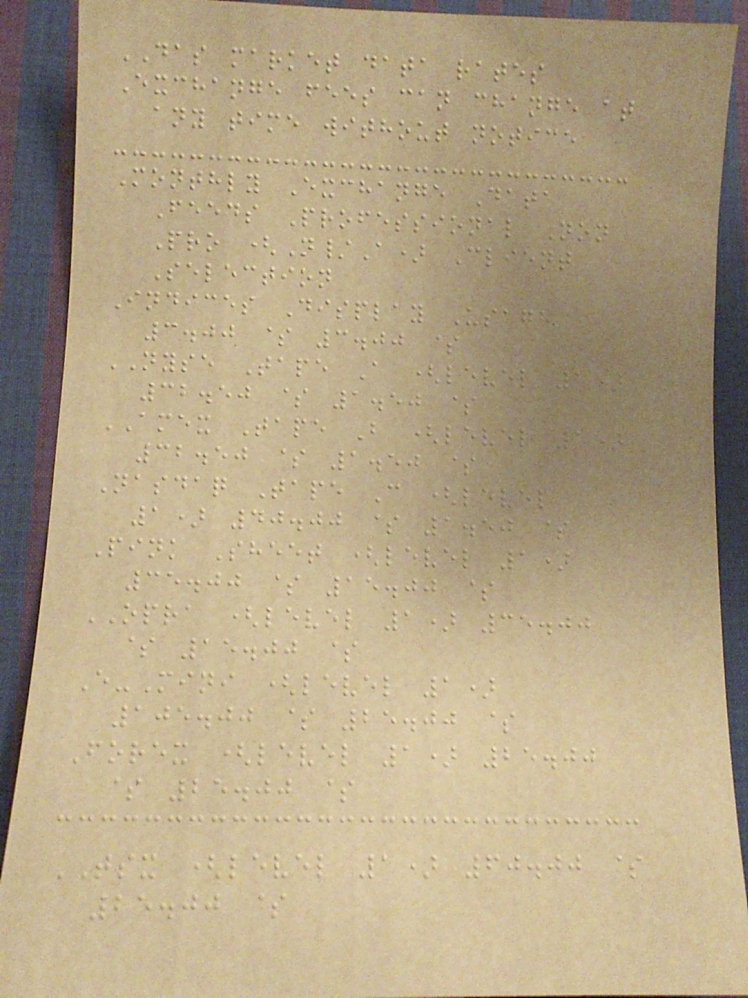DAS market data rates
Exchange fees can change at
any time without notice
Monthly Exchange Data
Feeds Professional Non
Pro (N/A) Client
Selection
Indices Display Usage
3.00 $ 3.00 $
NYSE Tape A (level 1)
32.50 $ 1.50 $
AMEX Tape B (level 1)
32.50 $ 1.50 $
Nasdaq Tape C (level
1) 40.00 $ 1.50 $
Pink Sheet (level 1)
35.00 $ 15.00 $
OPRA (level 1) 35.00
$ 15.00 $
E-Mini (level 1)
105.00 $ 25.00 $
Forex (level 1) 25.00
$ 25.00 $
TSX (level 1) 60.00 $
25.00 $
